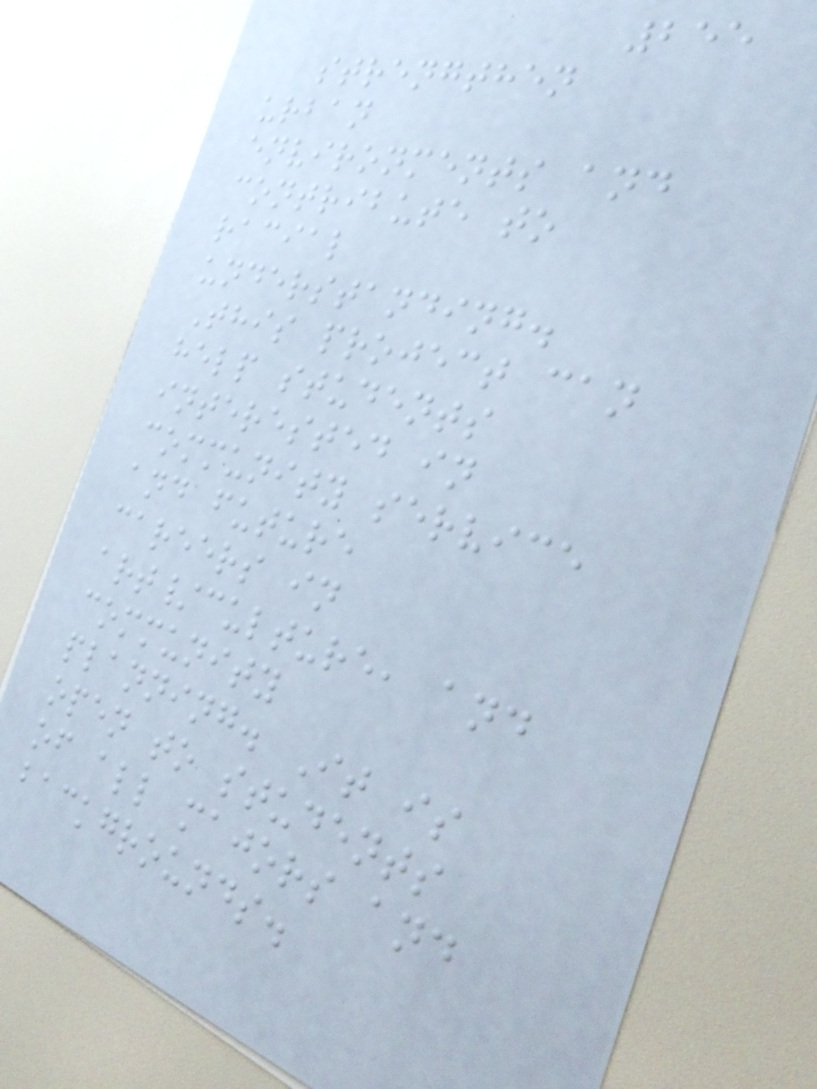255
strengthen
urban
environments and
contribute to
racial
understanding.
This project can
help students
interested in
community service
and future
careers in
art/culture, and
community
planning. It is
open to students
of all majors and
backgrounds.
